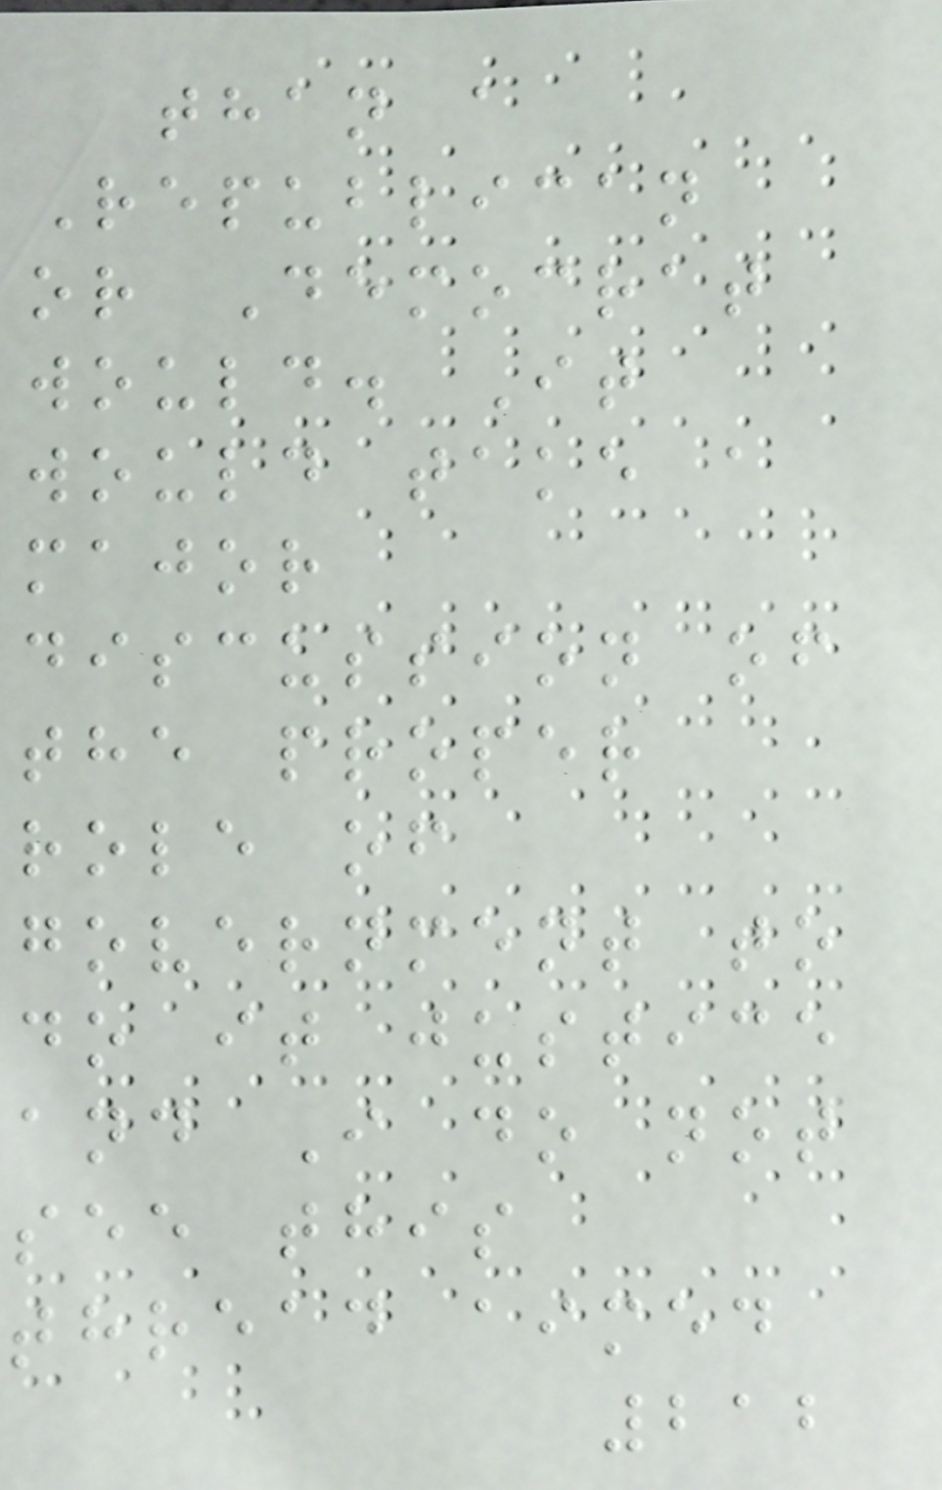than a
Republican
or Democrat
would. It
would take a
major
discussion of
the proper
role of
government to
do it justice
and I do not
see this
thread aimed
212
